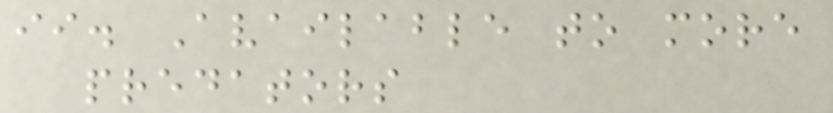ii. Available to more
predators
